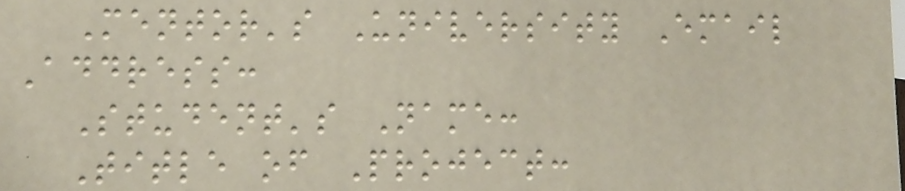Mentor's University Email
Address:
Student's Name:
Title of Project:
